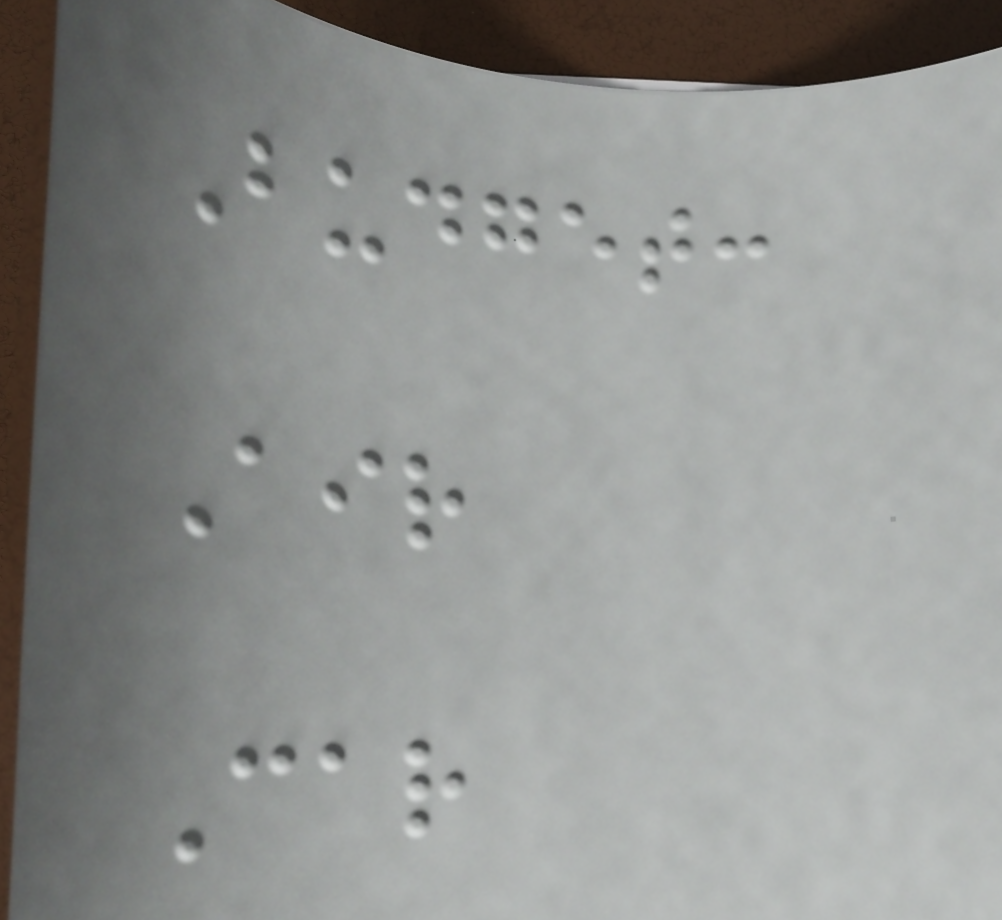Budget:
Air
Car
